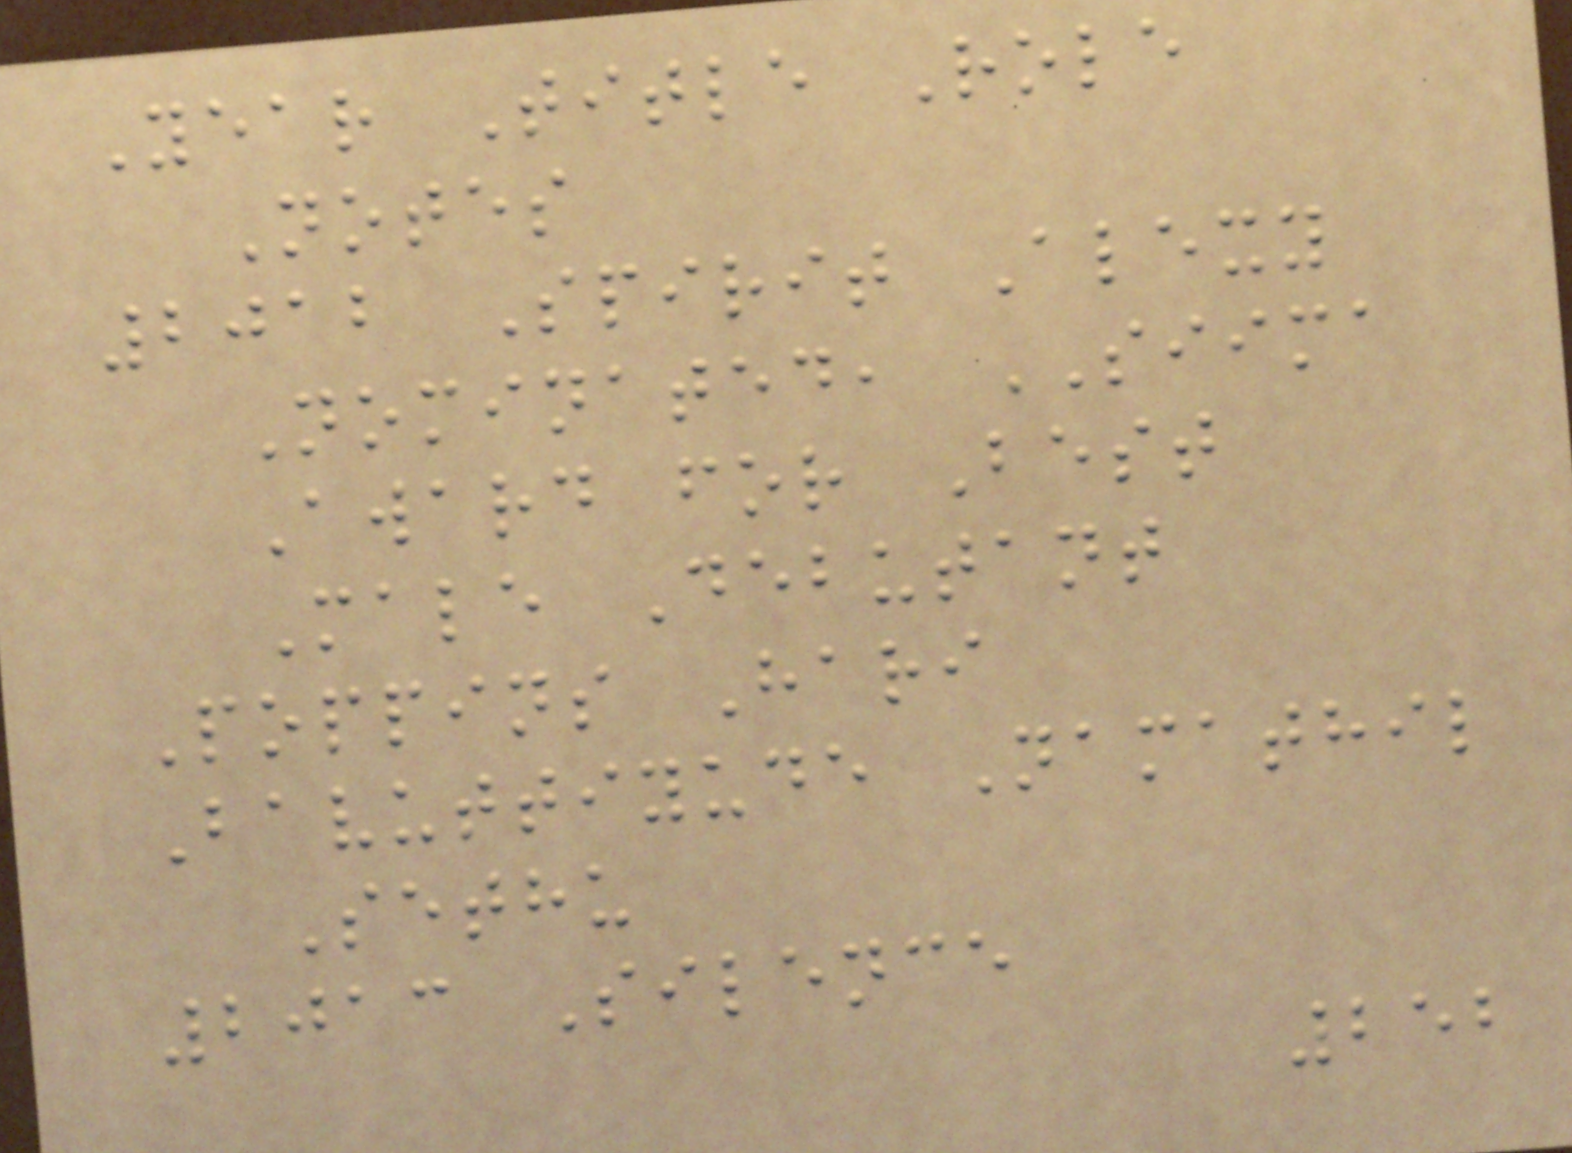Year Title Role
Notes
2012 Spirit Alexy
Nominated, SIIMA
Award for Best
Male Debutant
Poppins Hari
Bavuttiyude Namathil
Sethu
2013 Silence
252
